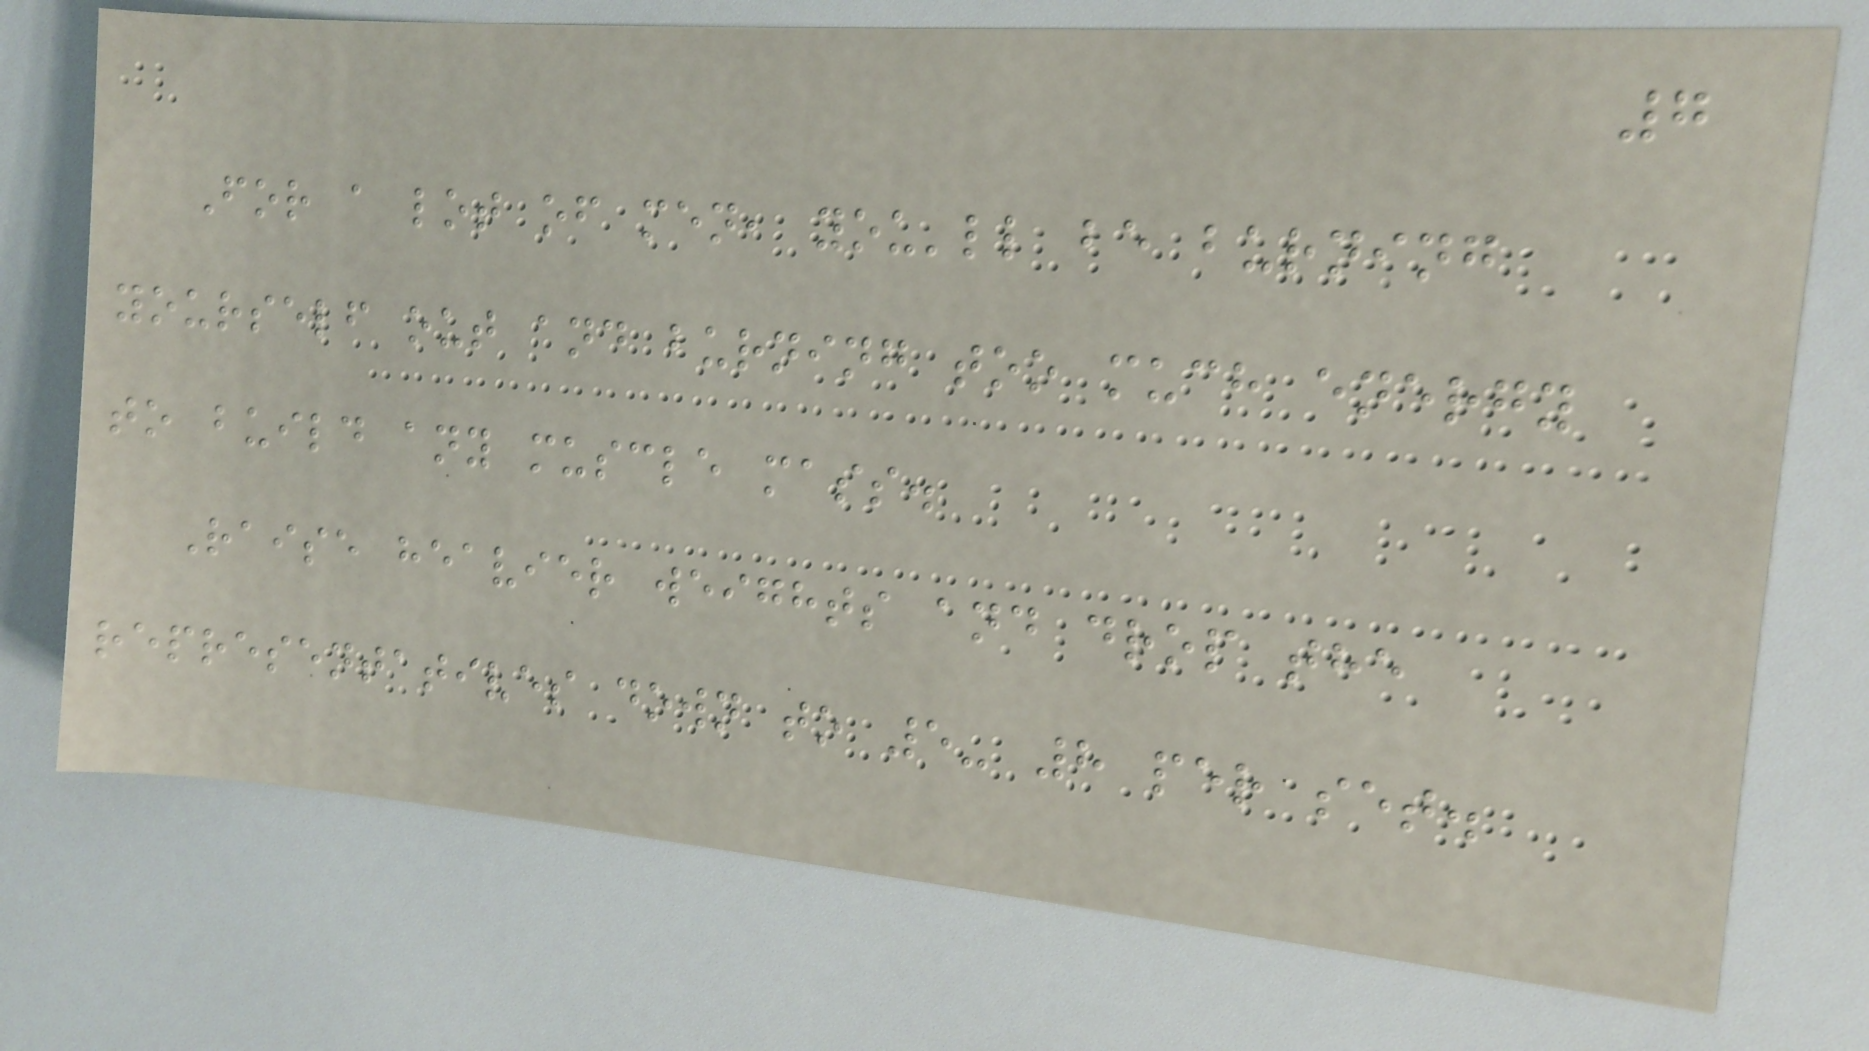7
For a lot of men, you'll be burning
yourself out and burning too much energy
to build any muscle mass.
Raise heavier weights and drop the
representatives down to 5- 8 per set.
